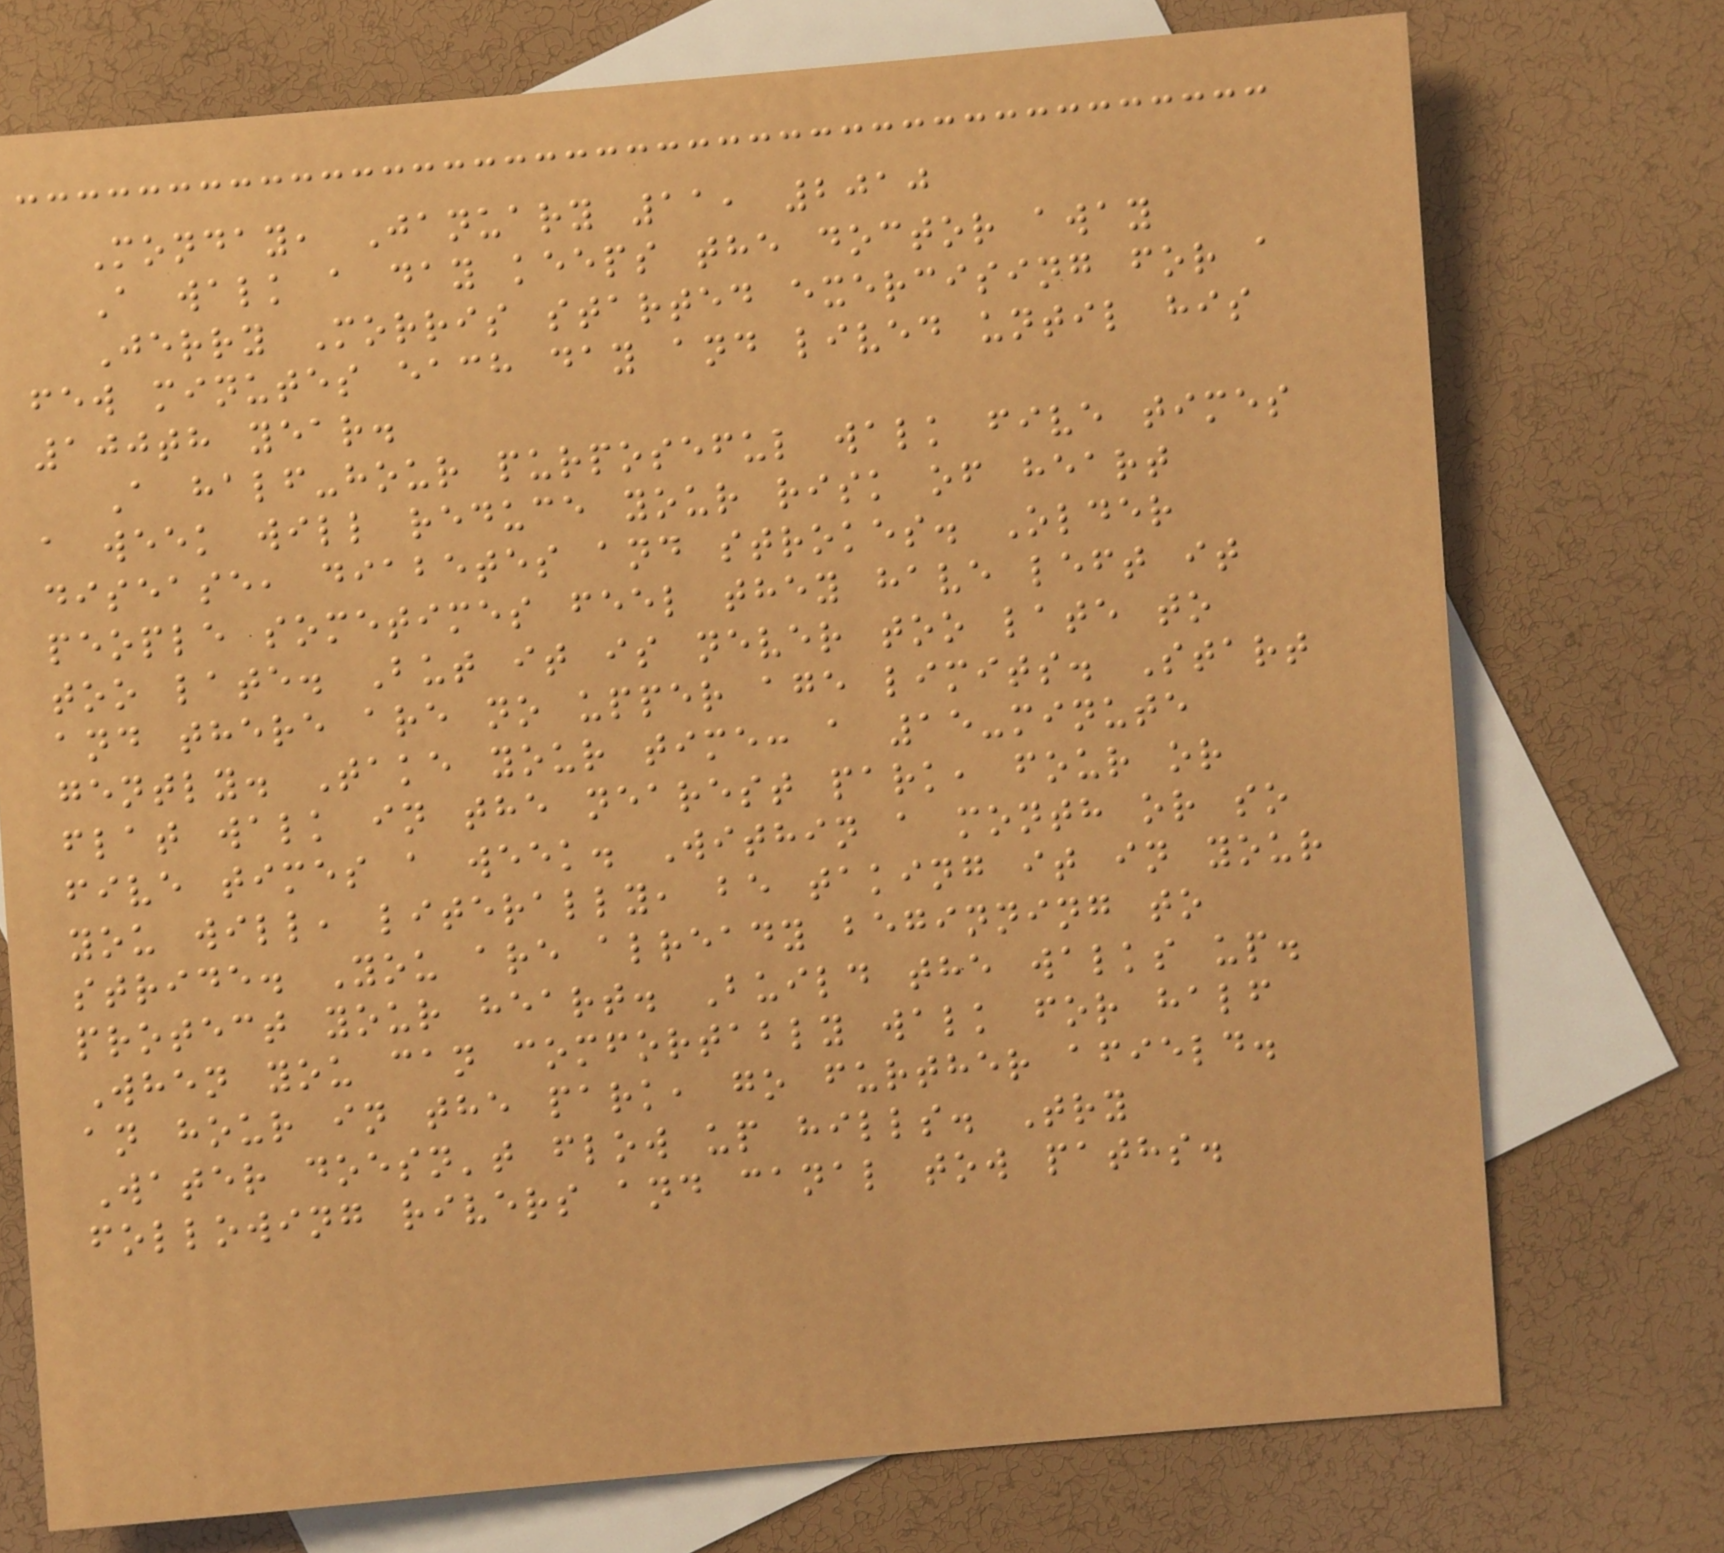Monday, January 11, 2010
A walk a day keeps the doctor away
Jerry Morris started exercising for a
few minutes each day and lived until his
100th year.
A half-hour purposeful walk five times
a week will reduce your risk of heart
disease, diabetes and strokes. Older
people sometimes feel they have left it
too late. But it is never too late to
and there are no upper age limits. Start
gently. Take your time: a 15-minute
flat walk in the nearest park, four or
five times a week. Within a month or so
you will, literally, be taking it in your
stride. You are already beginning to
protect your heart. Build the walks up.
When you can comfortably walk for half
an hour in the park, go further afield.
Water doesn't flow up hills. Try
following rivers and canal tow paths.
